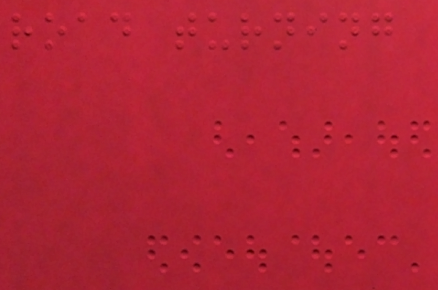road turning
